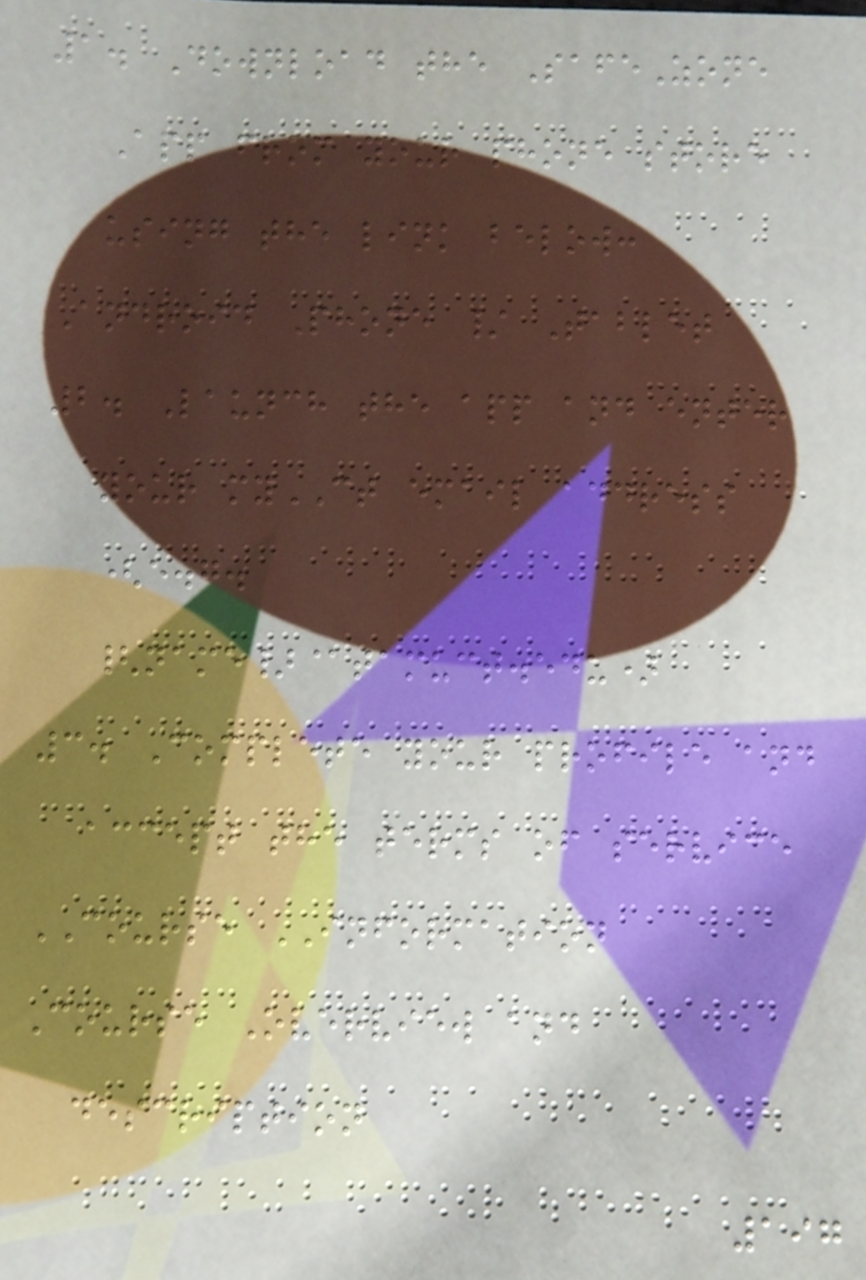1. Download the SafeZone
App from your phone store
using the link below:
Android Phone / Tablet
2. Launch the app and enter
your myCT email address
(e.g.
{name}@tamuct.edu)
3. Complete your profile and
accept the terms of service
COURSE INFORMATION
Course Overview and
description
197
